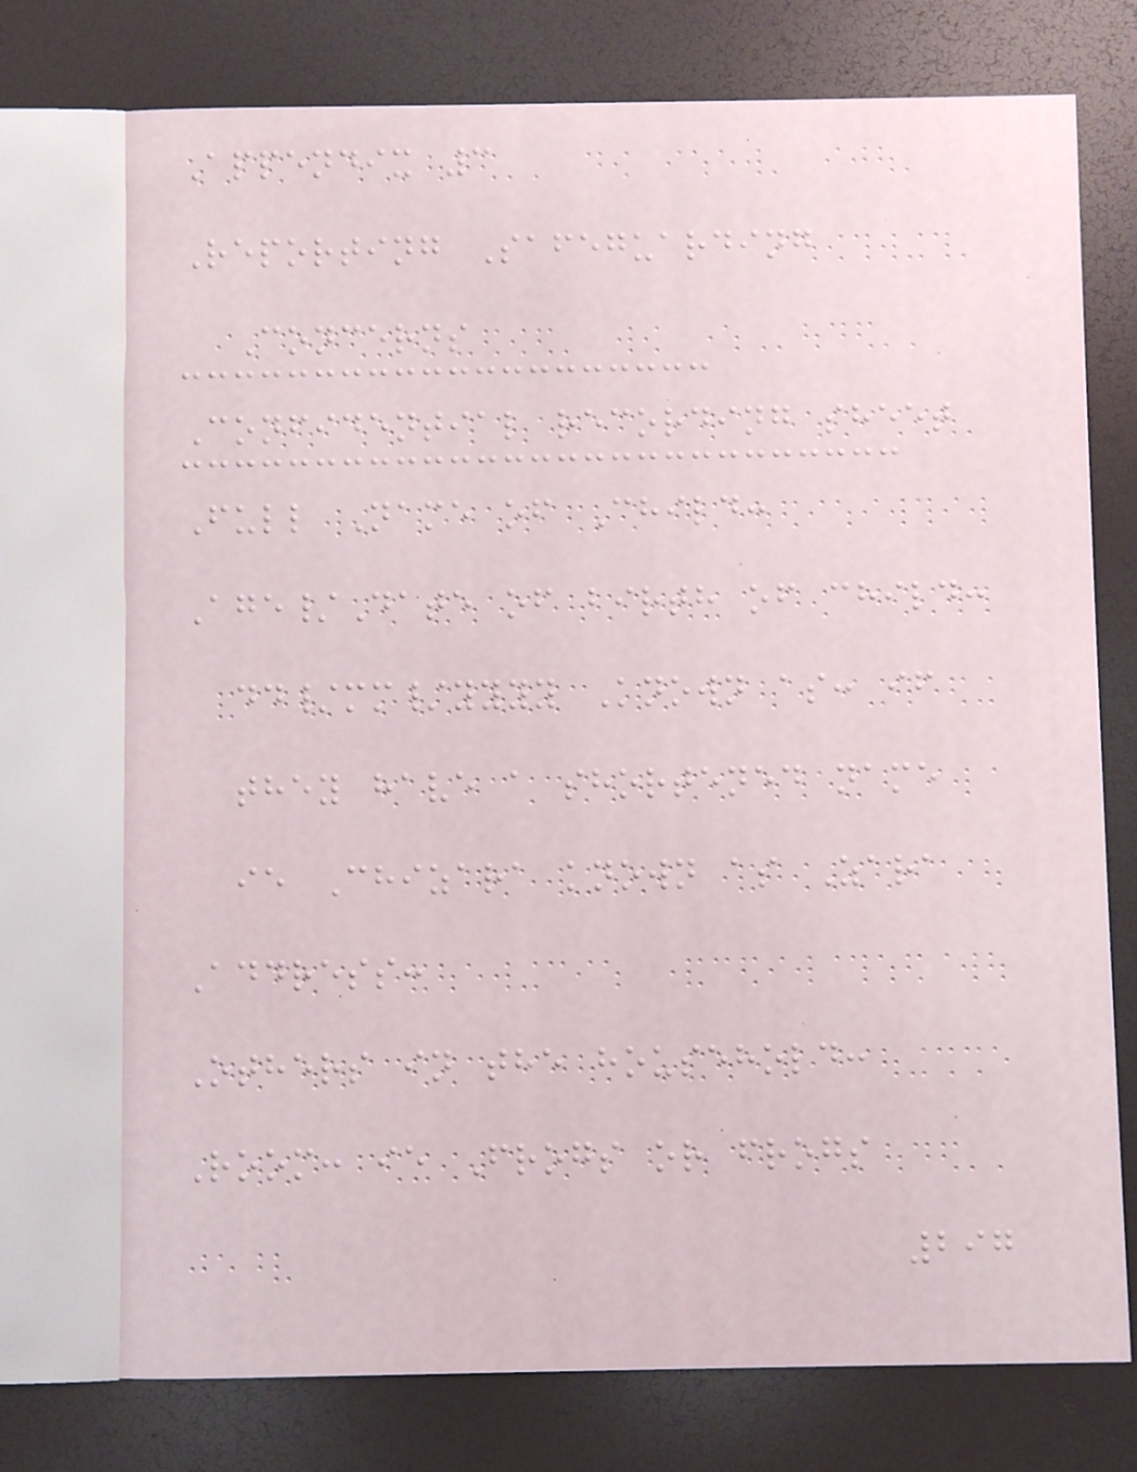Appendix 3
Reporting Safeguarding
Concerns
Confidential recording sheet
Full Name of Child:
Age/Date of birth of child:
dd/mm/yyyy Known as: if
they have a shortened name
ie Chizara known as Zara
Address:
Others in the household:
Room: ie Frogs or frogs
297
